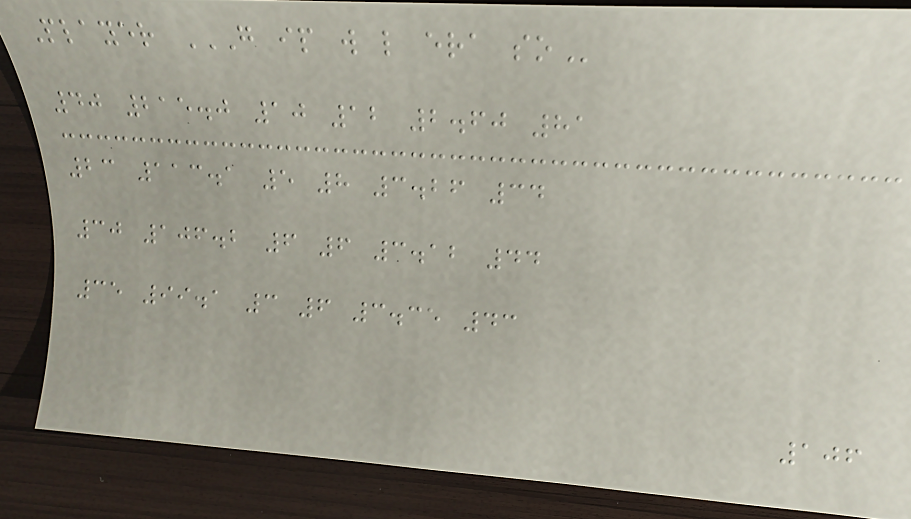Player G IP W L ERA SO
40 215.0 10 12 2.60 81
23 113.1 5 8 3.26 34
30 106.2 6 6 3.12 44
35 99.1 3 6 3.35 43
106
